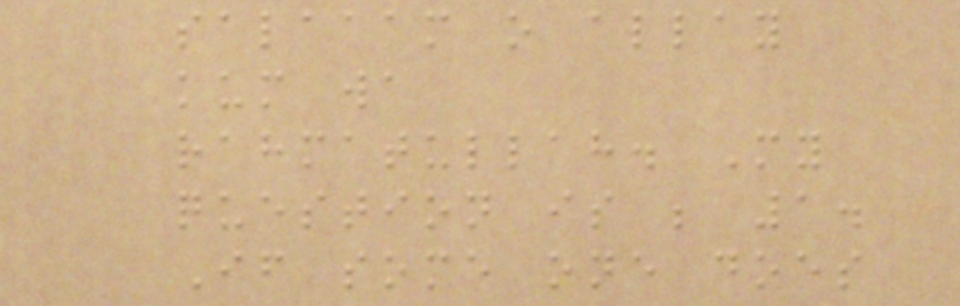salaaam o allay
kum wa
rahmatullah. My
question is ; 1.
If some one does
